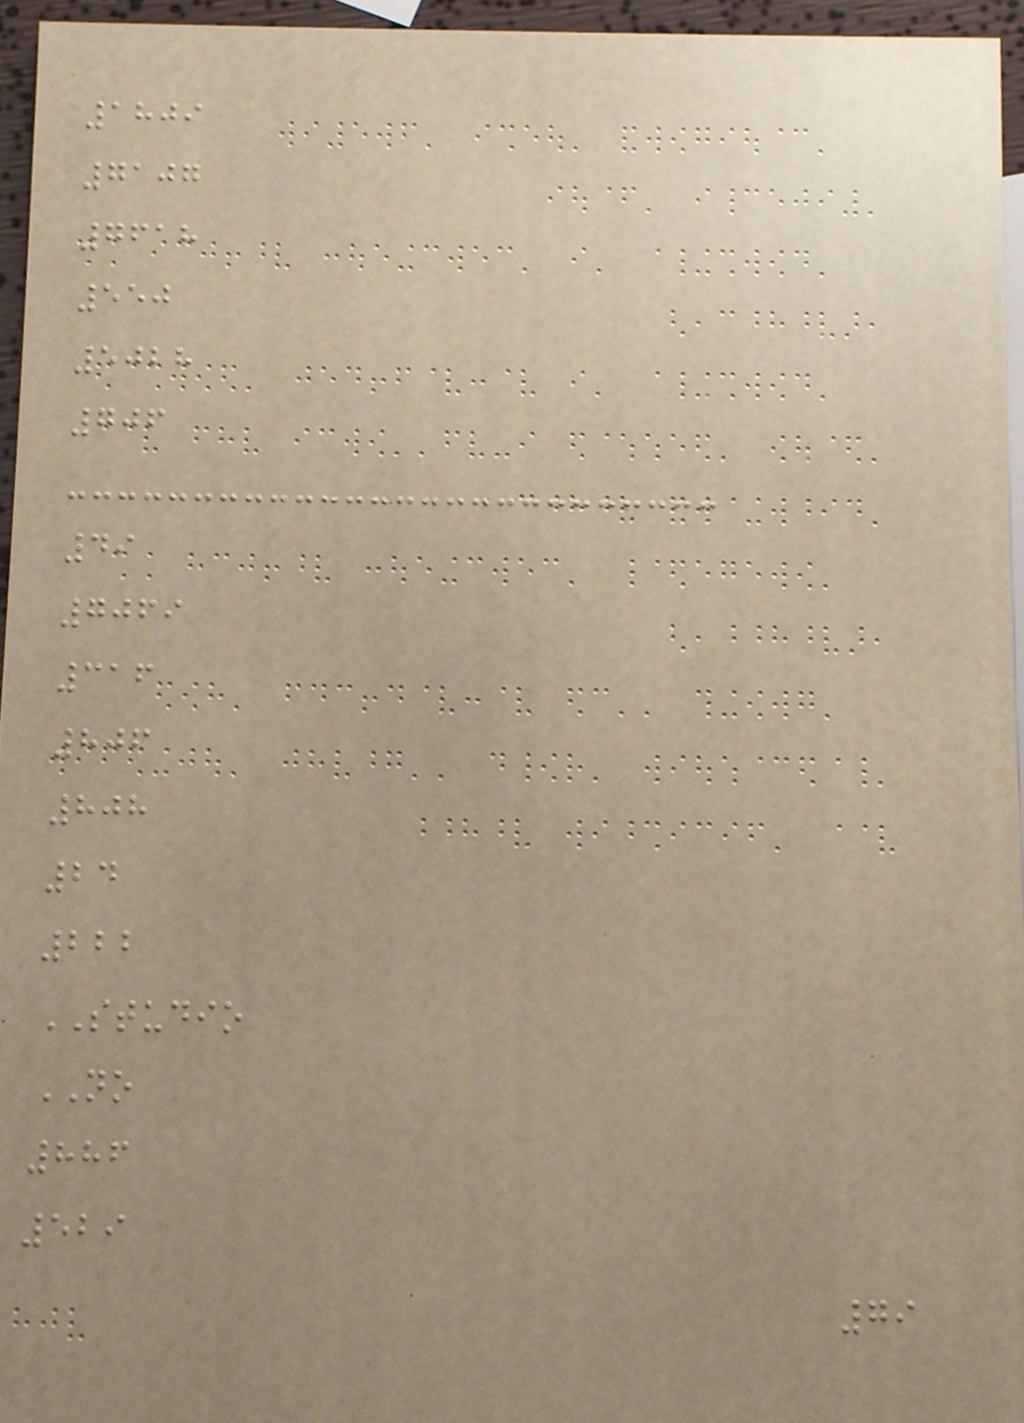1809
7107
7618
550
5028
706
49
7069
316
806
808
24
222
STUDIO
NO
886
529
79
